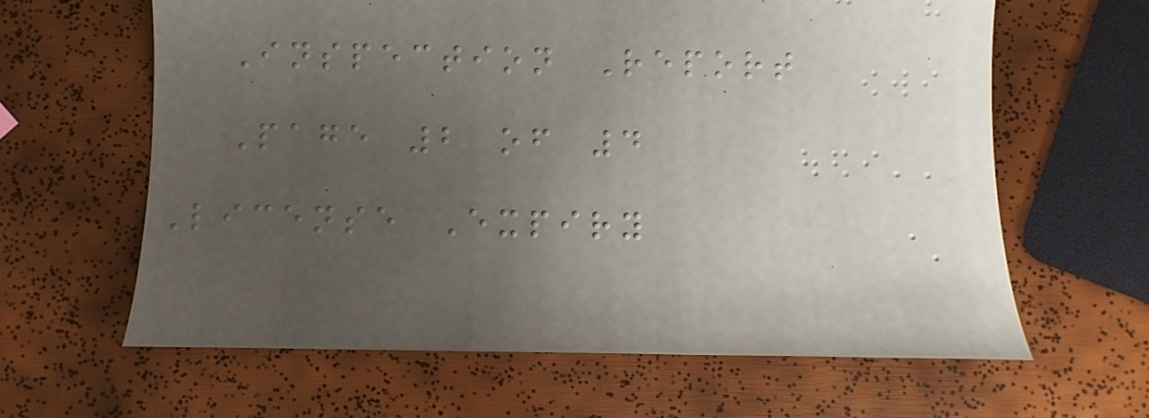Inspection Report
Page 2 of 4
License Expiry
